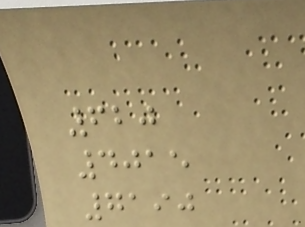620
4015
7190
